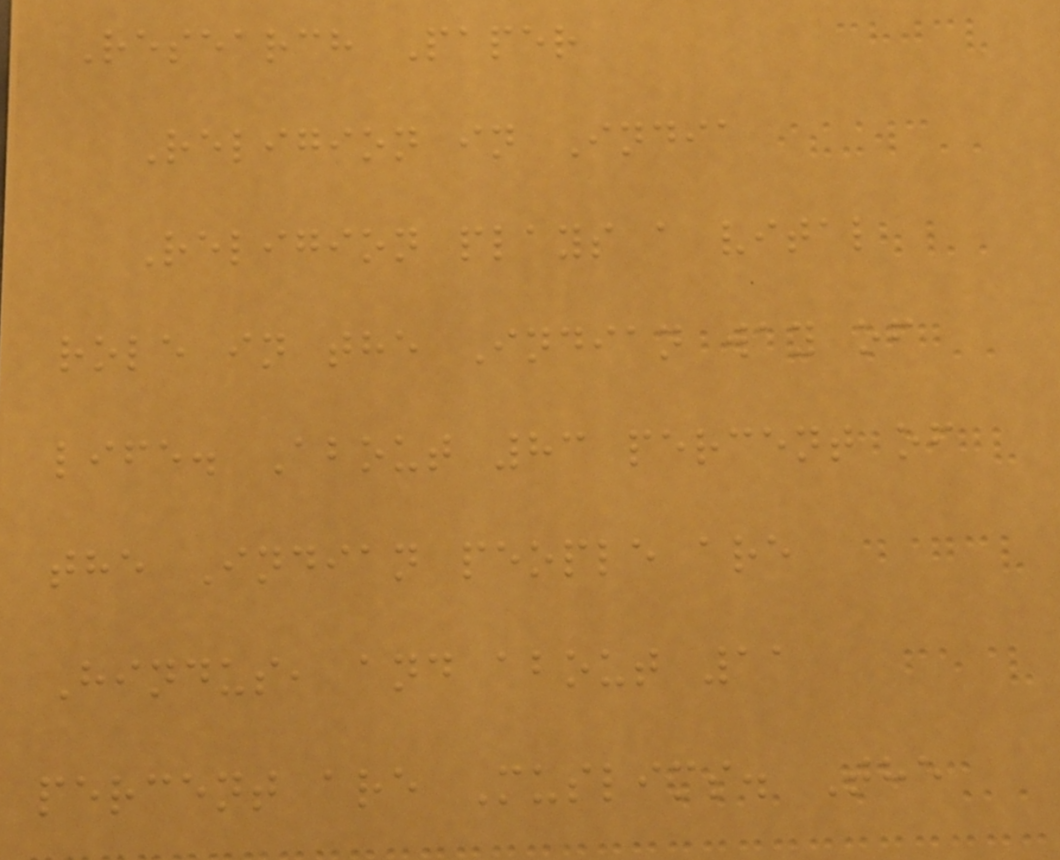Research Paper
Religion in India
Religion plays a vital
role in the Indian way of
life. About 83 percent of
the Indian people are
Hindus, and about 11
percent are Muslims. The
